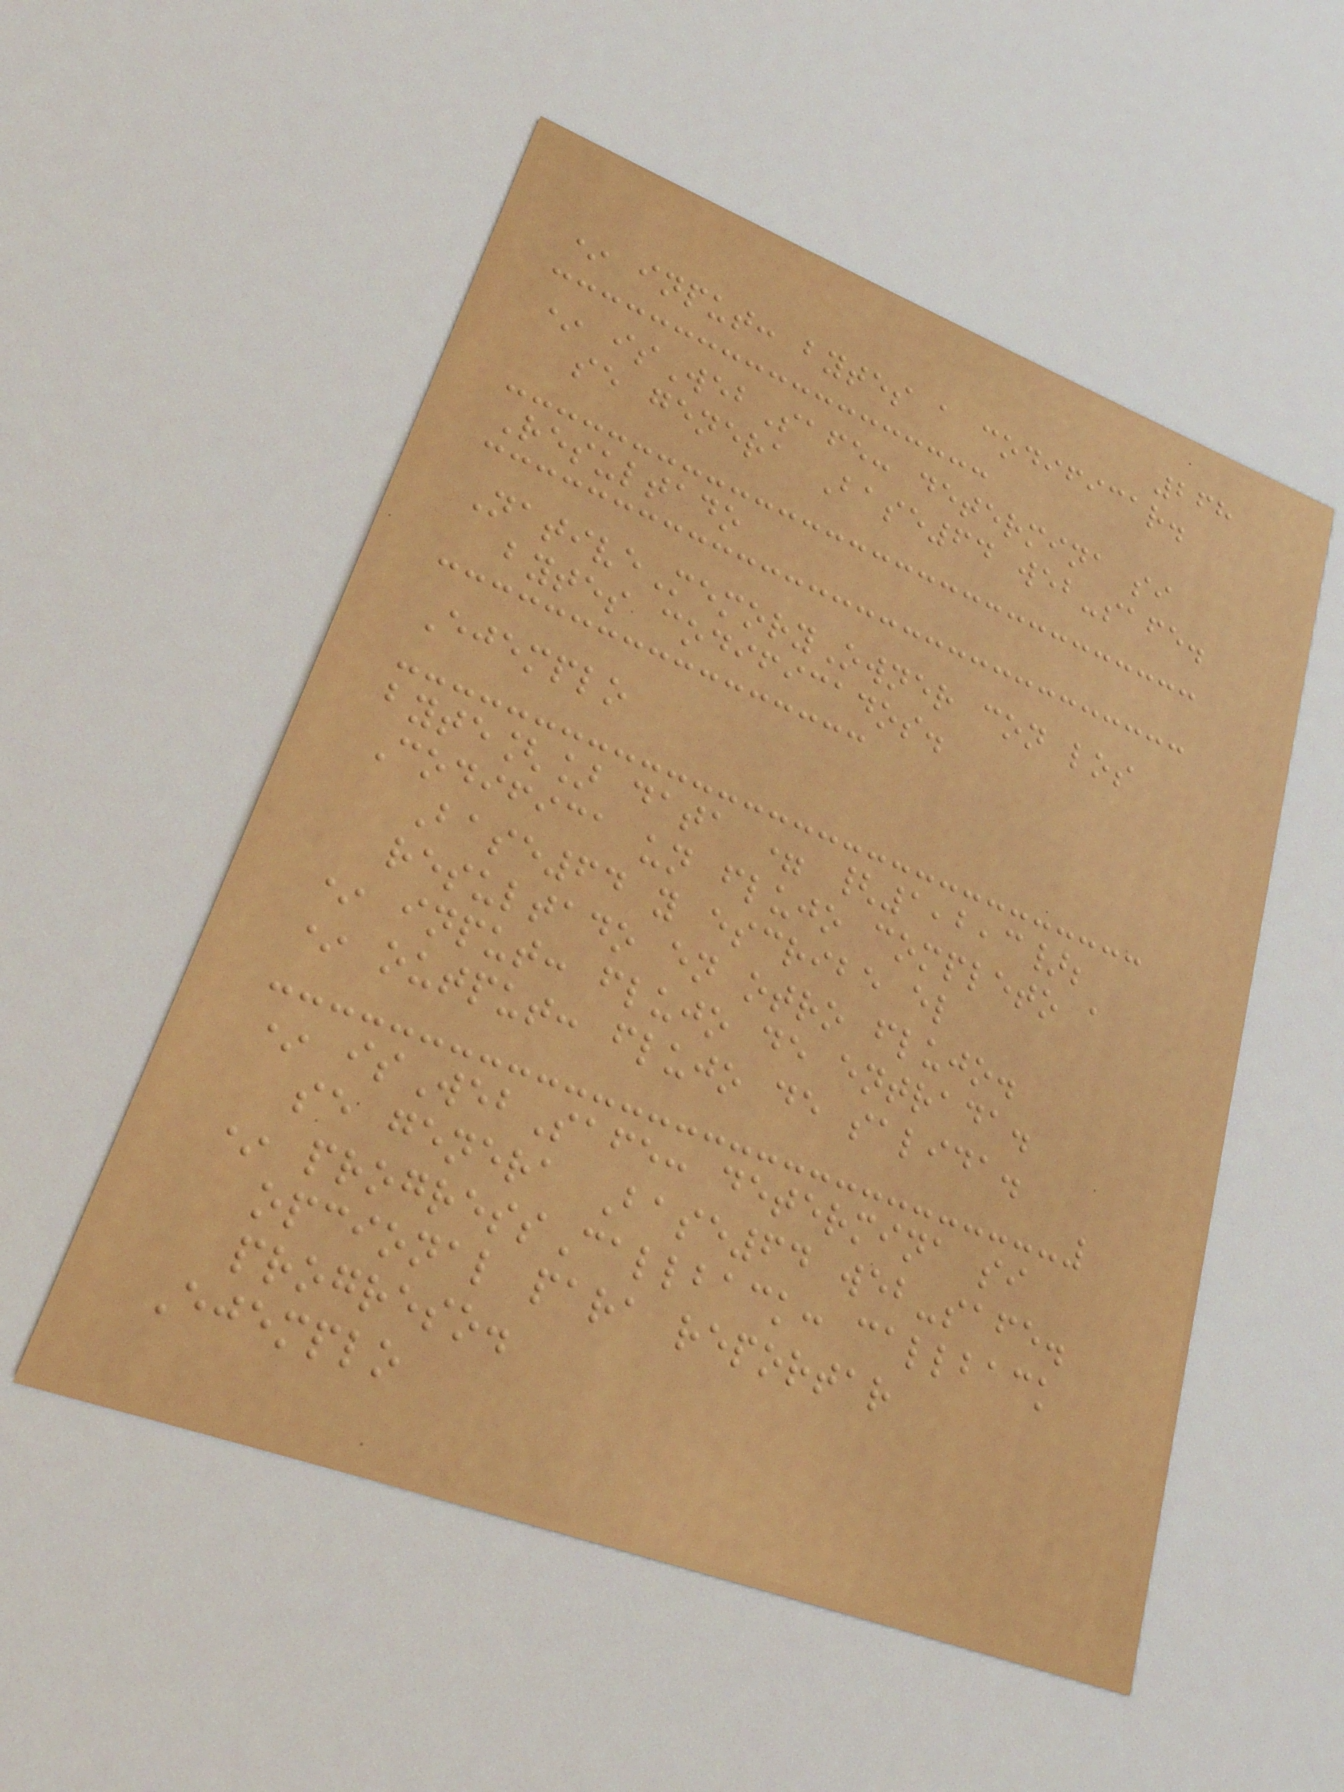268
* input: bytes a codificar.
* isWebSafe: determina si
se genera Base64 web-safe.
Resultado
NativeMemoryOwner con los
bytes codificados.
Ejemplo
byte[] data = {1,2,3};
Codifica un flujo completo a
Base64 y escribe el
resultado en otro flujo.
* input: flujo de entrada.
* output: flujo de salida.
* isWebSafe: determina si
se genera Base64 web-safe.
* progressCallback: callback
opcional para reportar
progreso.
Ejemplo
